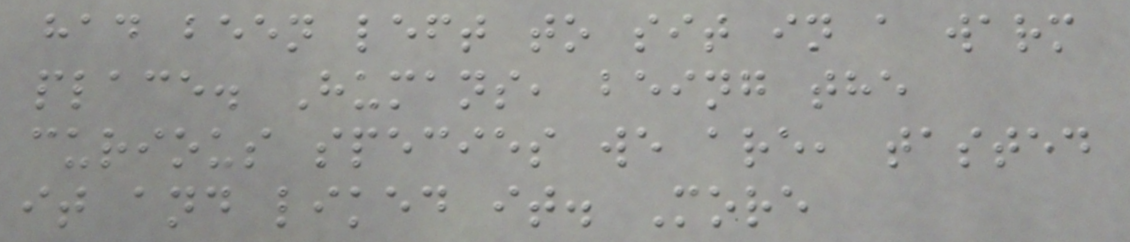had been left to sit in a warm
place. Humans, being the
curious species we are, tasted
it and liked it. More
